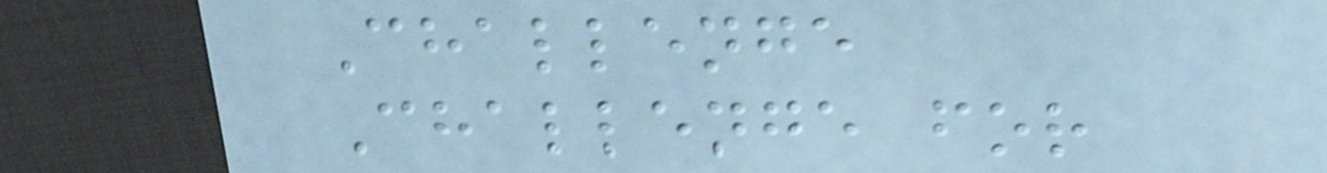Challenge
Challenge for
